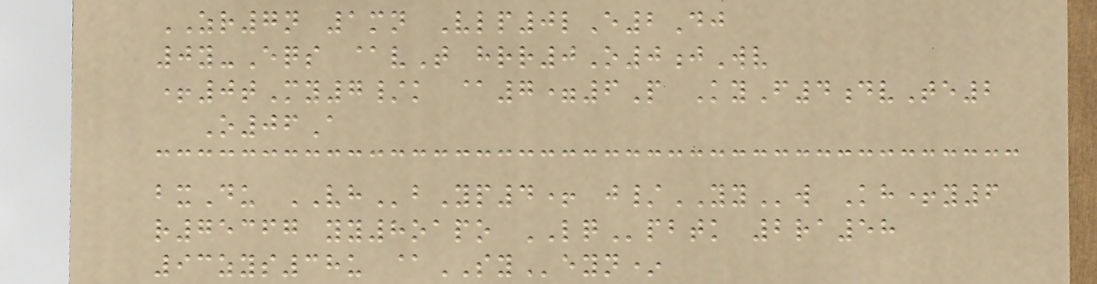ZR7n 1mn Vlp0lE2Dj
0y-Eqs @vT hrr0O0jWv
+0tMy7/k @7=6P KyF4dvTe2
O06A
bxDu VHbYp4+ j/YYw Kh+y6
r75367 yy8oapo LQpbtk 2ra58
93zys38u @SYeyn*
